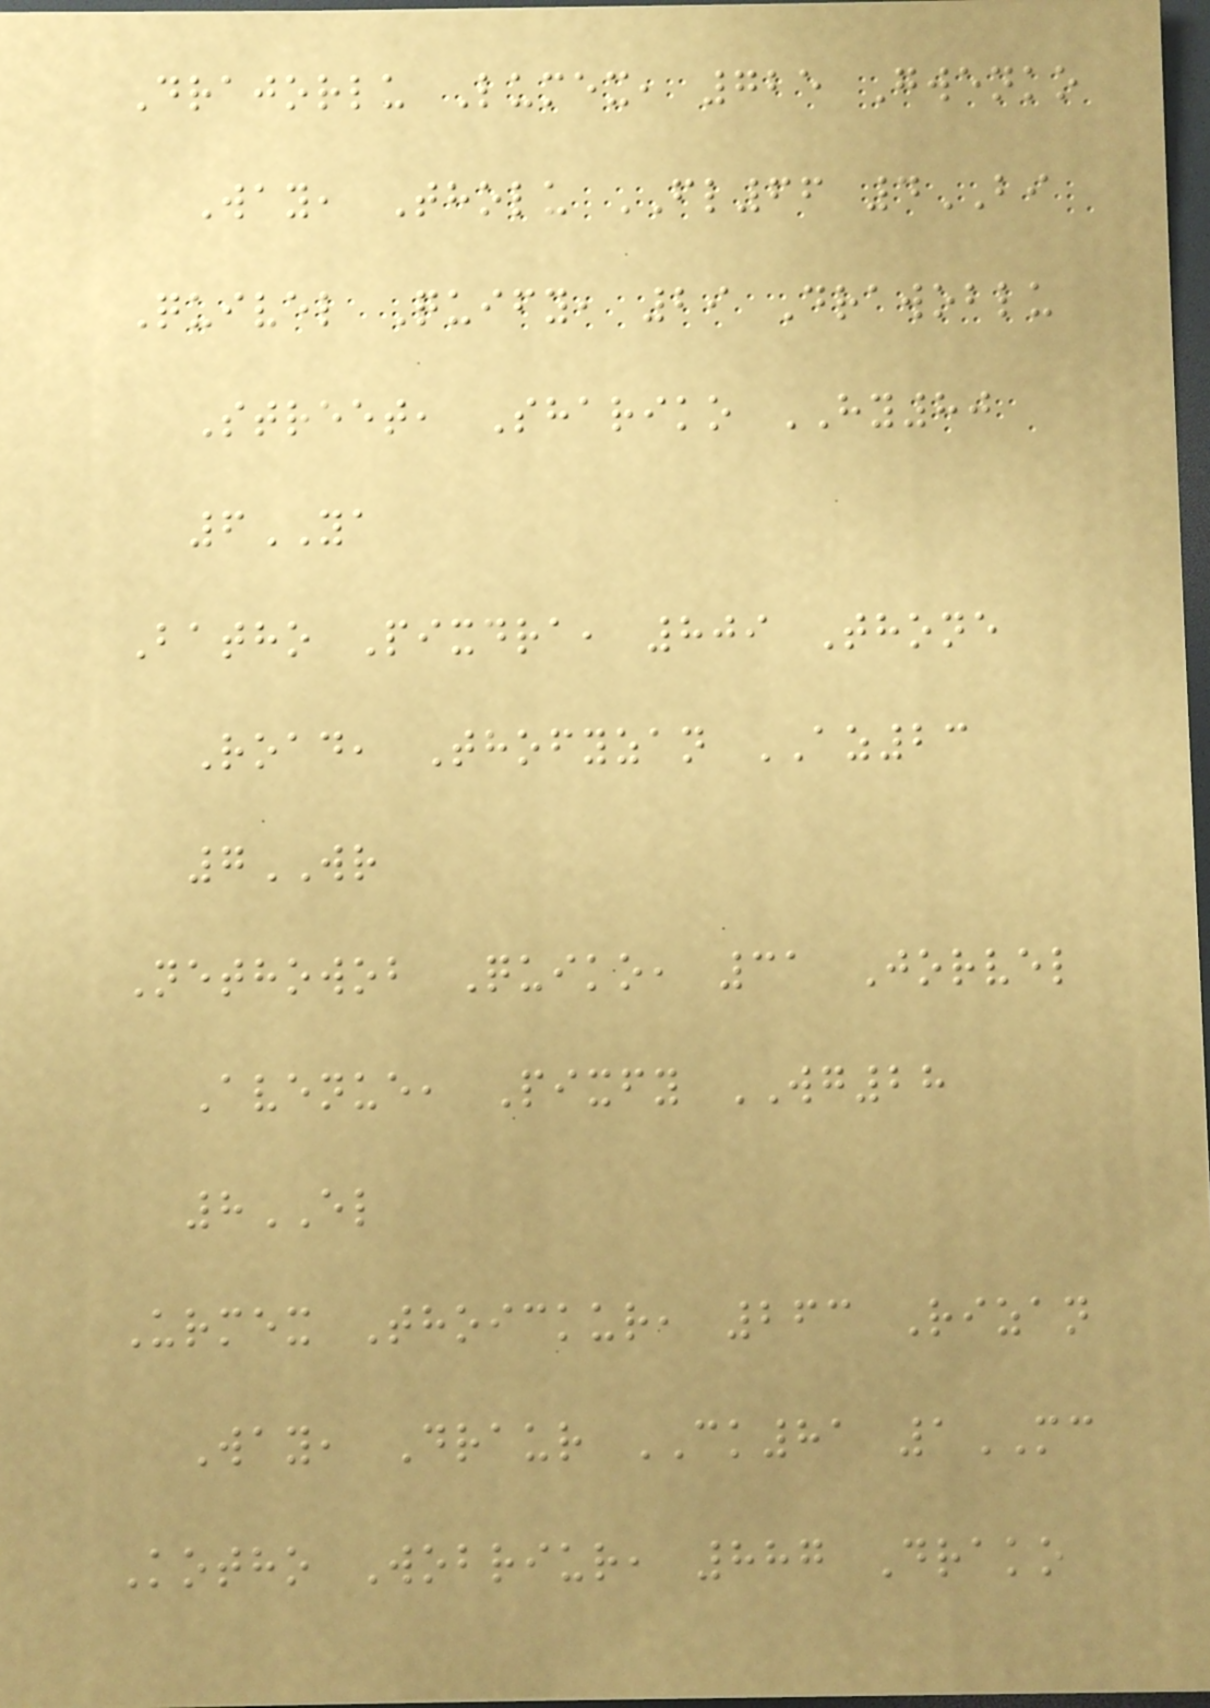Drajorlu Lumex, 725 Gwenko
Way, Tholu FL66 4BI
Quivel Quify, 29 Drawoblu
Street, Shariko HY80
6YA
Batho Pixdra, 809 Thone
Road, Thofyzan AZ23
7WR
Nethowob Quiko, 31 Jorvel
Avenue, Pixfy WG28
8EL
Urmex Thoickur, 263 Rizan
Way, Draur CK81 1MC
Kotho Wobriur, 887 Drako
